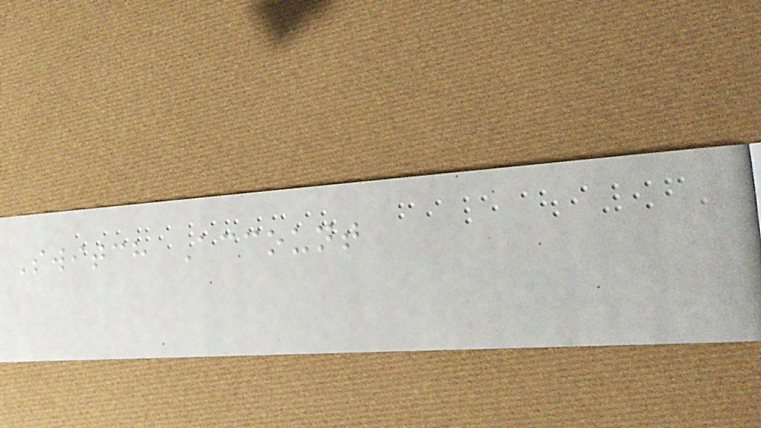Switch Account
